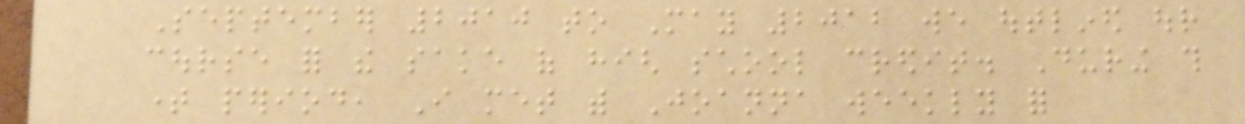September 2010 to May 2012 we outlined our
course for the sake of high school credit. During this
time period, I met with Joanna weekly for
